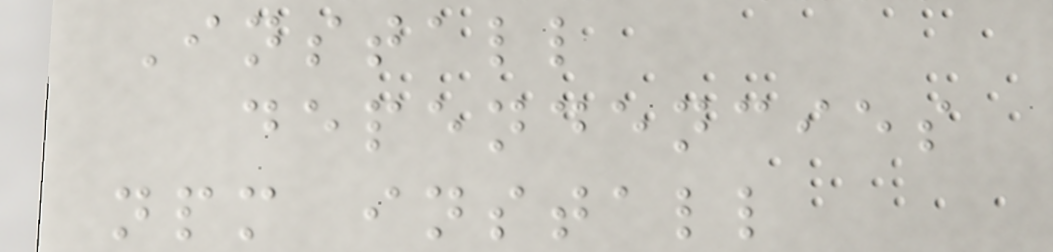Install
dependencies
npm install
